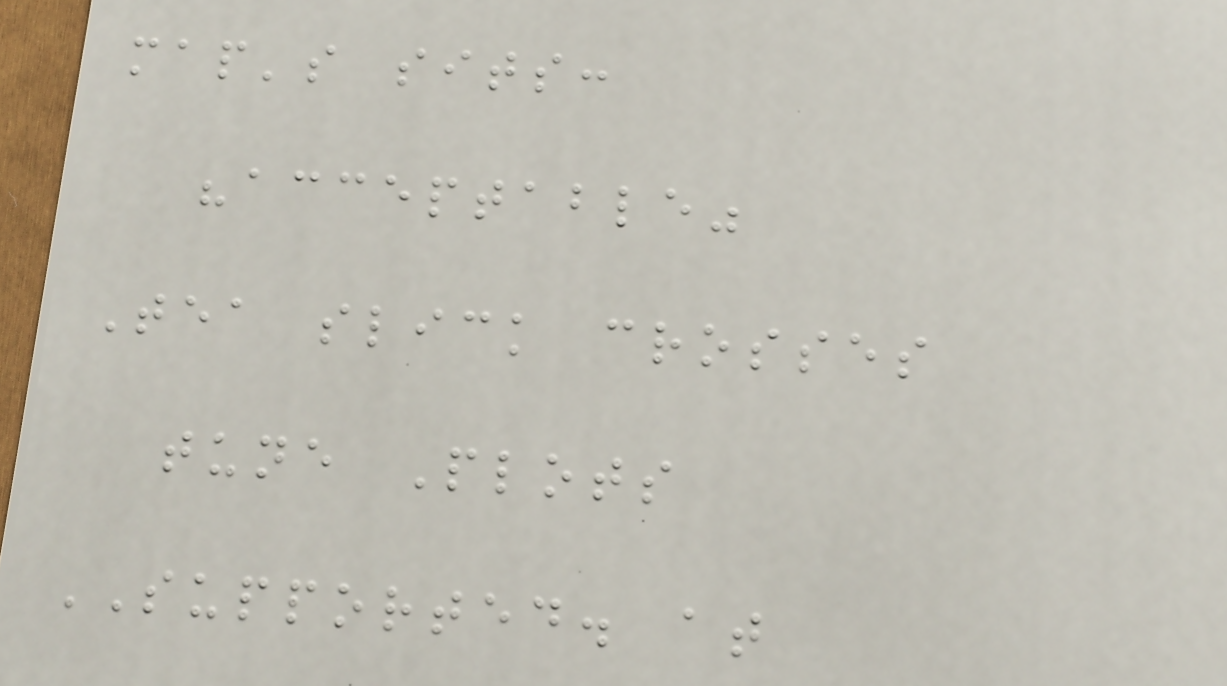map's sits:
"acceptable"
Tea slick crosses
tune Plots
SUPPORTED. at
